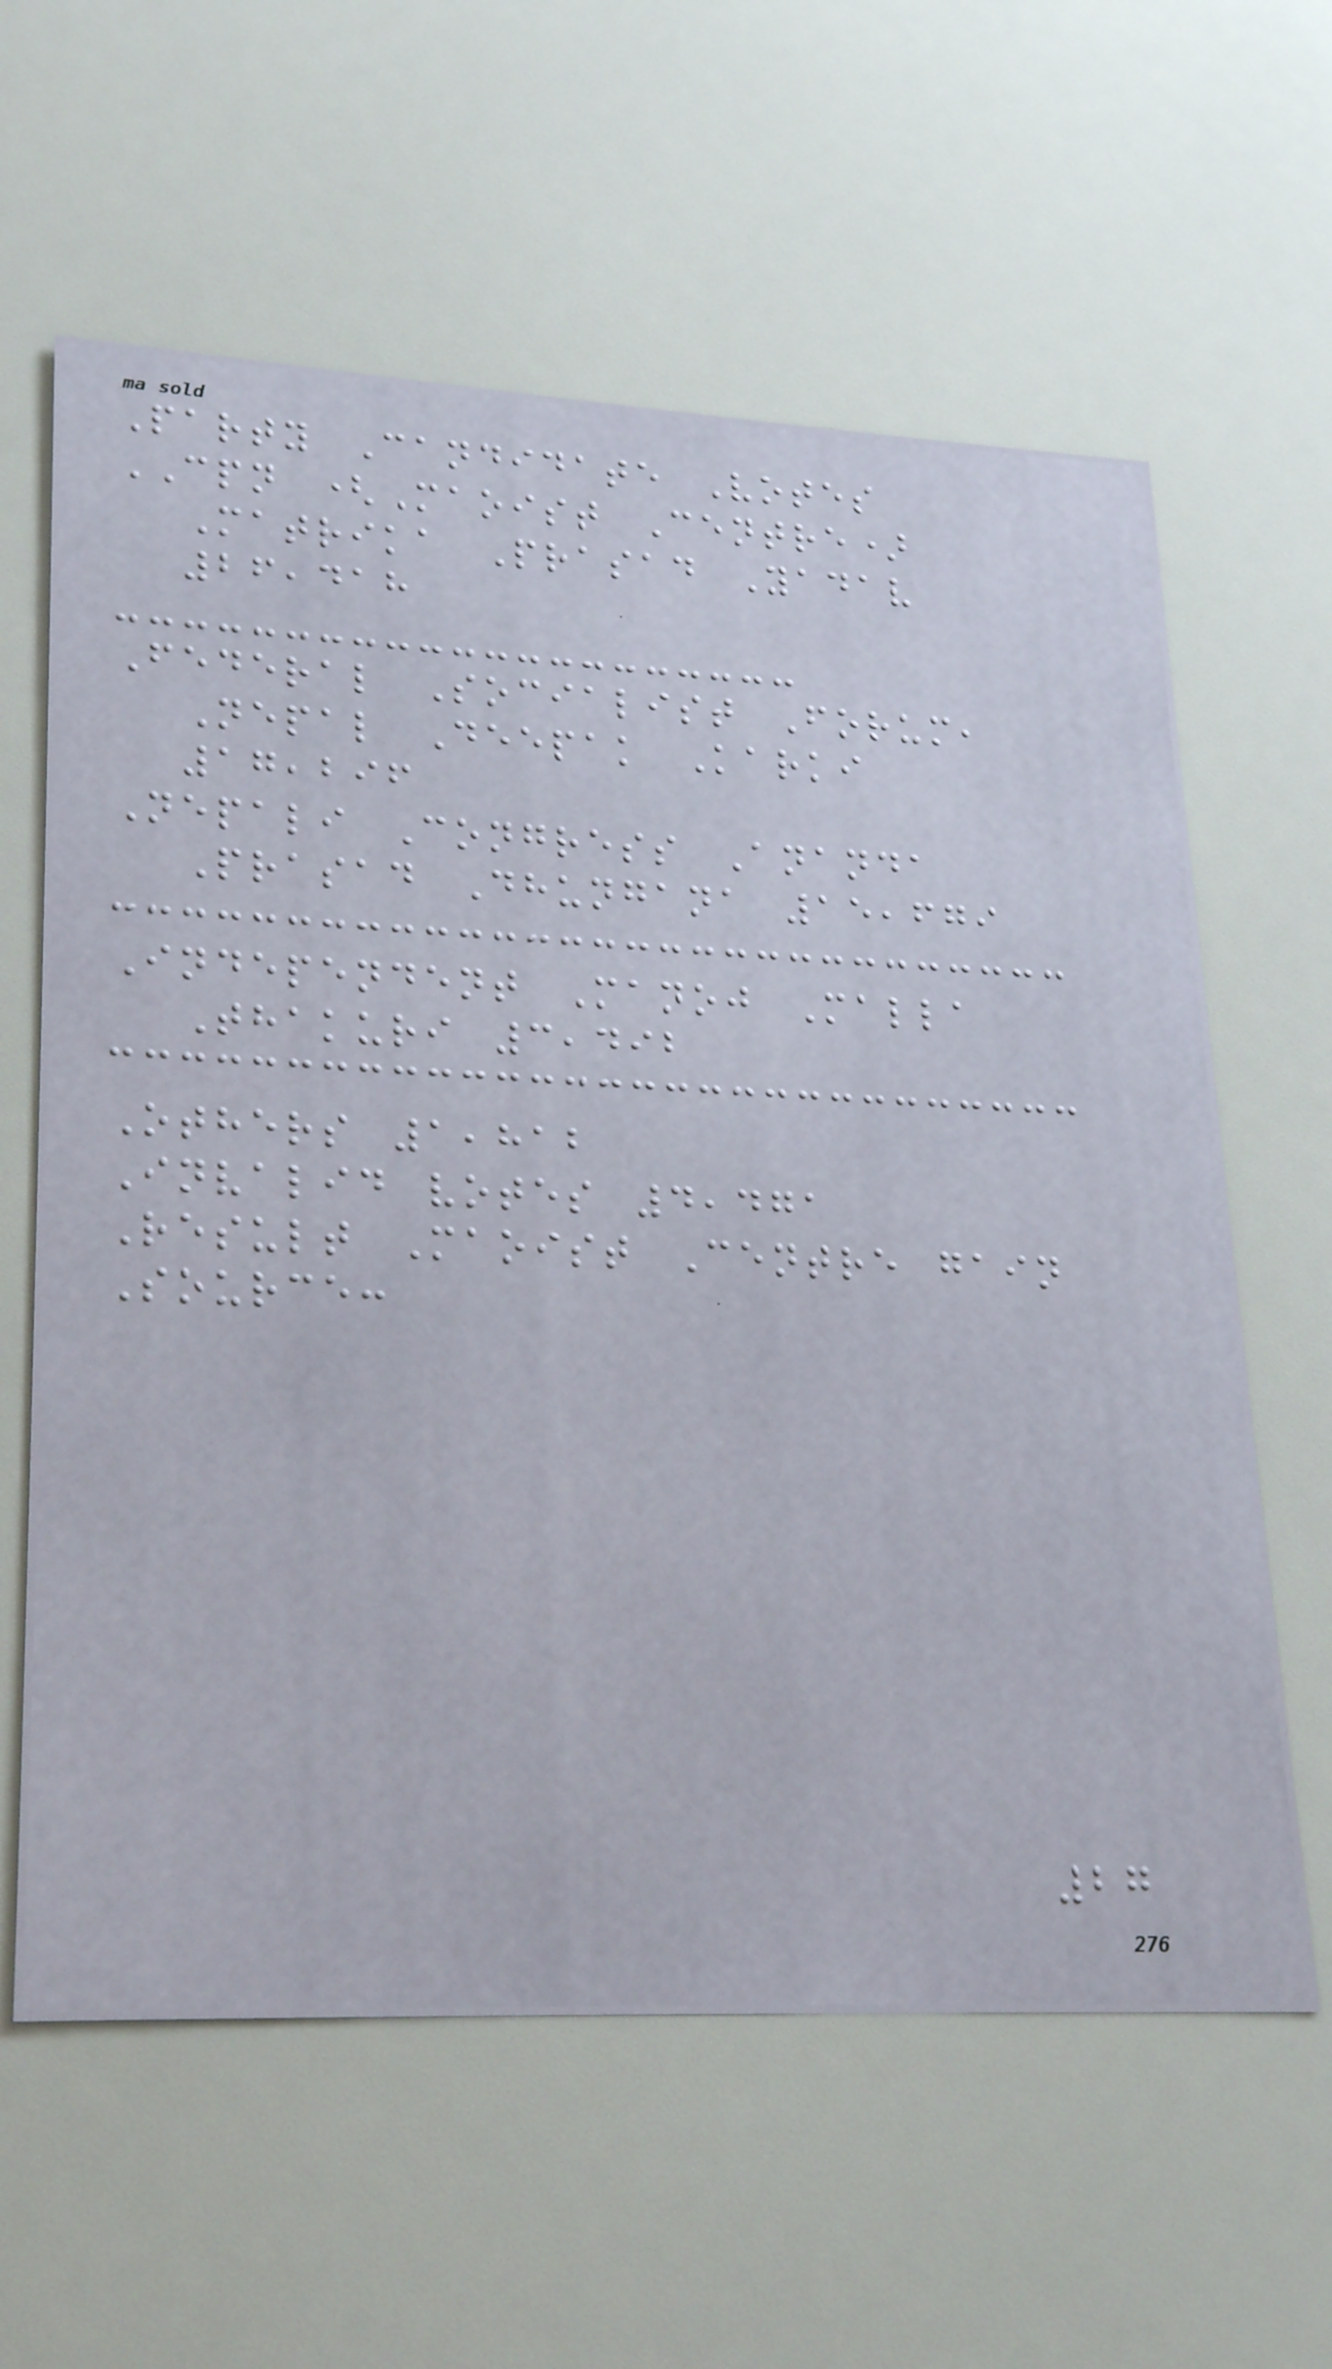Party Candidate Votes
CPN (Maoist Centre)
Matrika Prasad Yadav
26,418
Federal Socialist Forum,
Nepal Deepak Karki
17,296
Nepali Congress Ananda
Prasad Dhungana 15,679
Independent Manoj Malla
Thakuri 3,492
Others 1,812
Invalid votes 4,471
Result Maoist Centre gain
Source:
27
